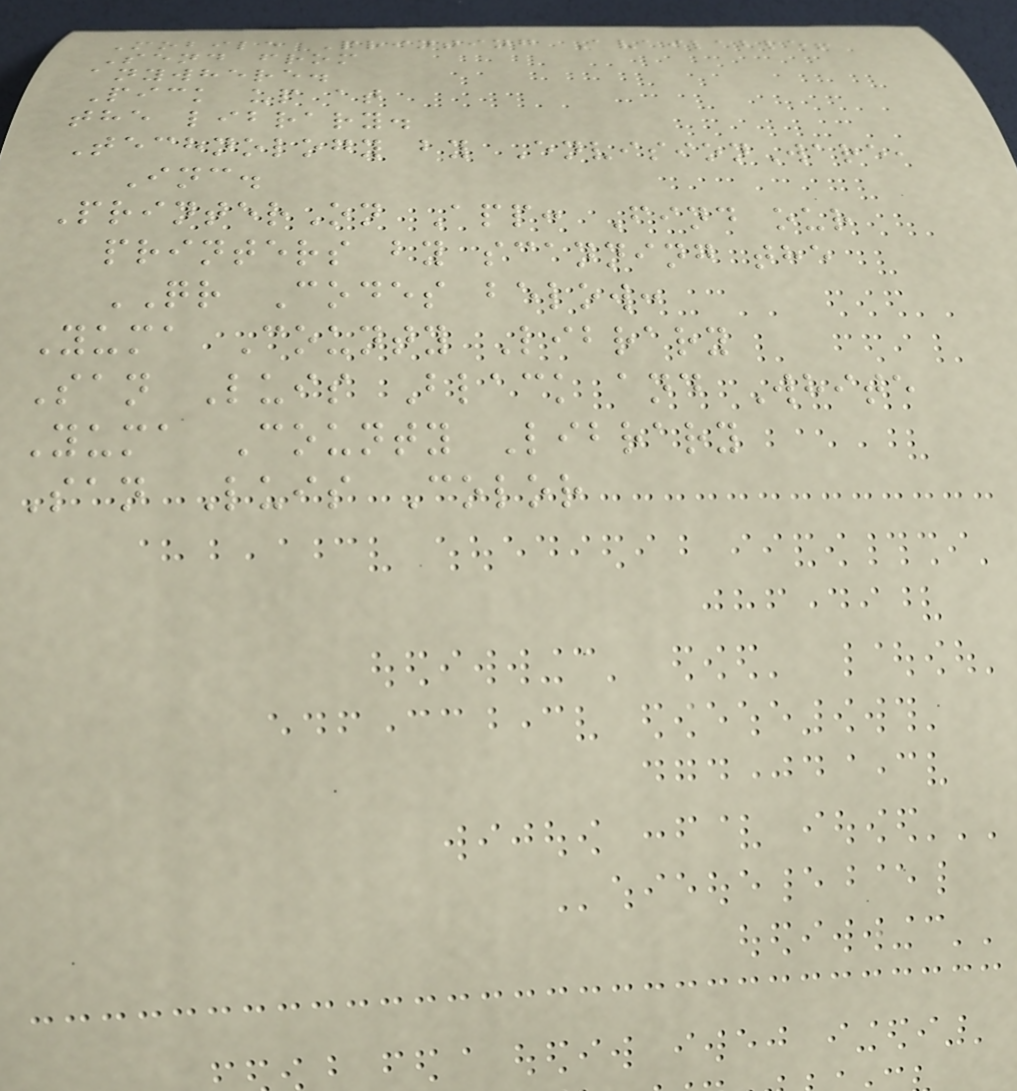Mobile Printing Available!
Send from
anywhere.
Pick up at
the library.
Technology by EnvisionWare,
Inc.
PrinterOn App: Find our
printers by scanning the
QR Codes below:
Yuma County Library
San Luis Black and White
Yuma County Library
San Luis Color
